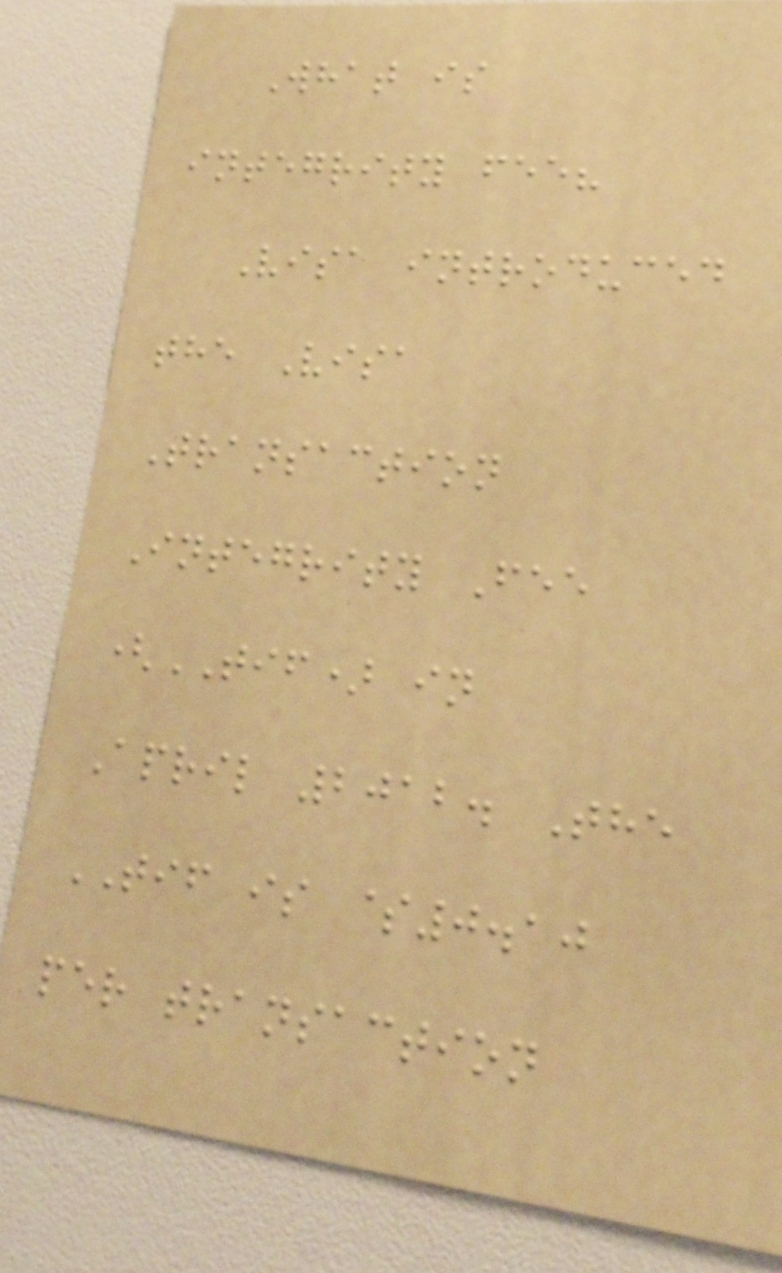What is
integrity fee?
Visa introduced
the Visa
Transaction
Integrity Fee
(TIF) in
April 2012. The
TIF is $0.10
per transaction
